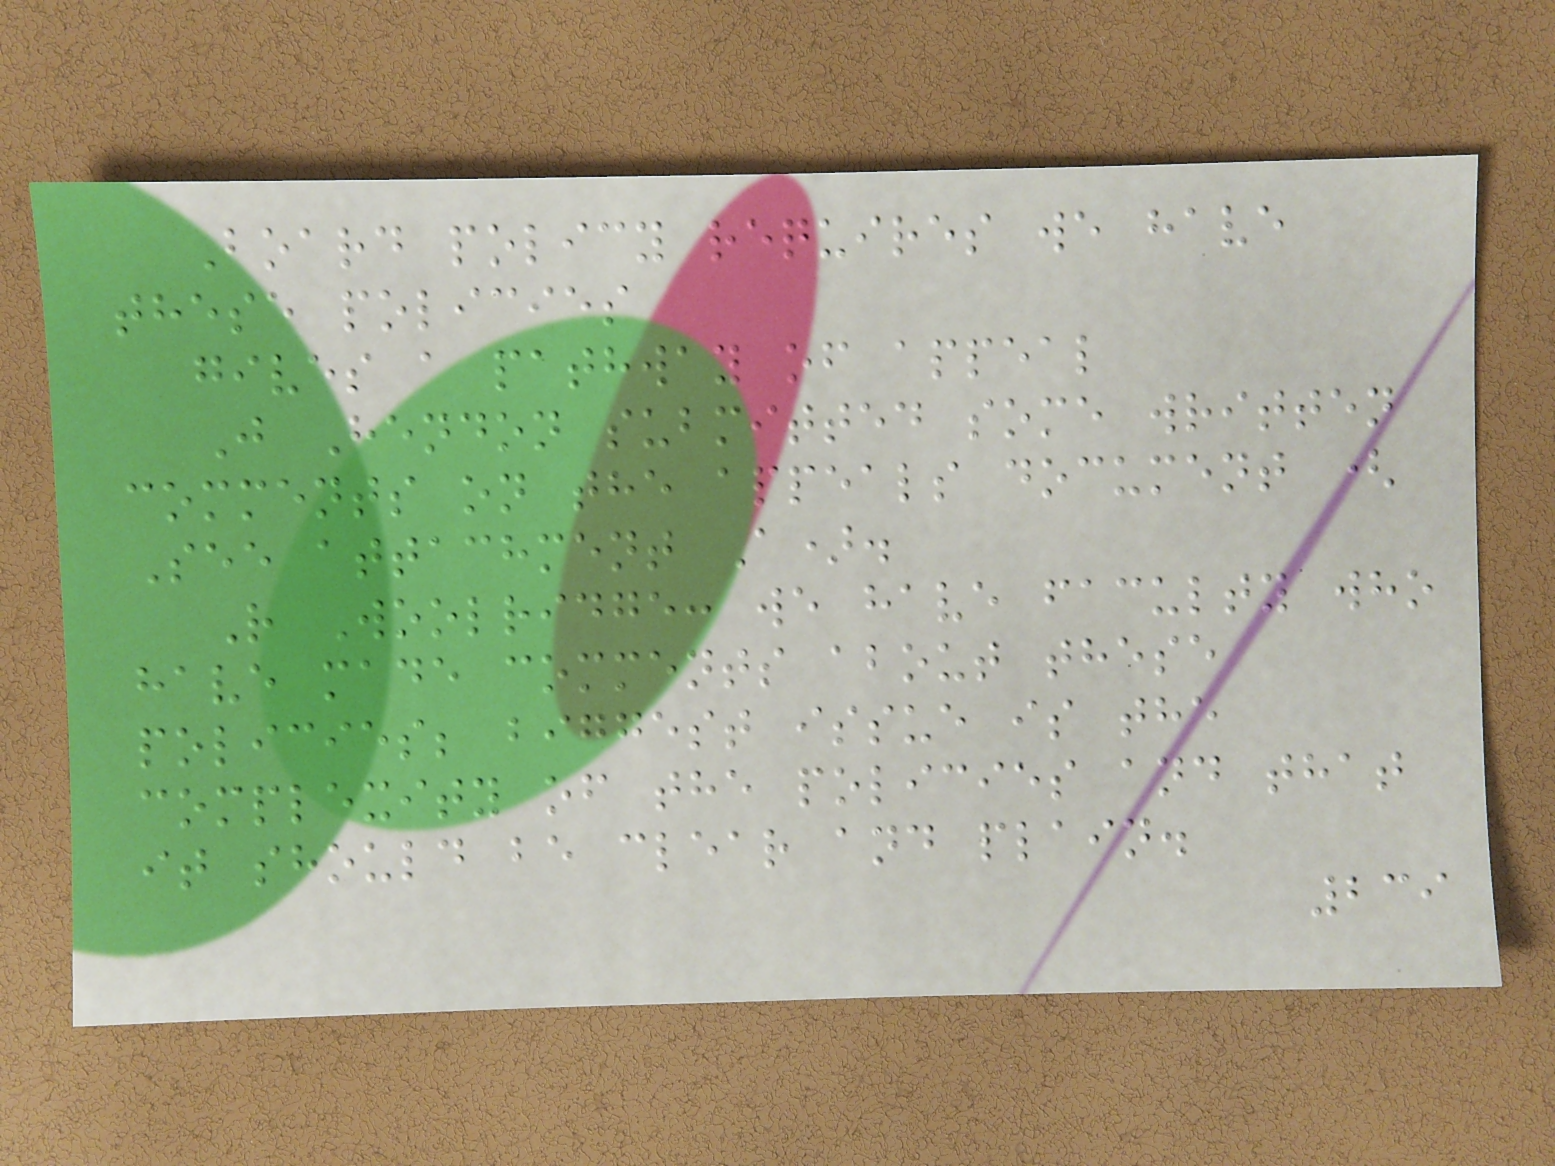Board policy requires we have
these policies
gives a pathway of appeal
J Hendon submitted some written
comments on the appeals document (
See attachment A).
R Woolridge: we have faculty who
have made comments about these
policies; biggest issue is the
complexity of the policies and that
it should be clear and plain.
239
